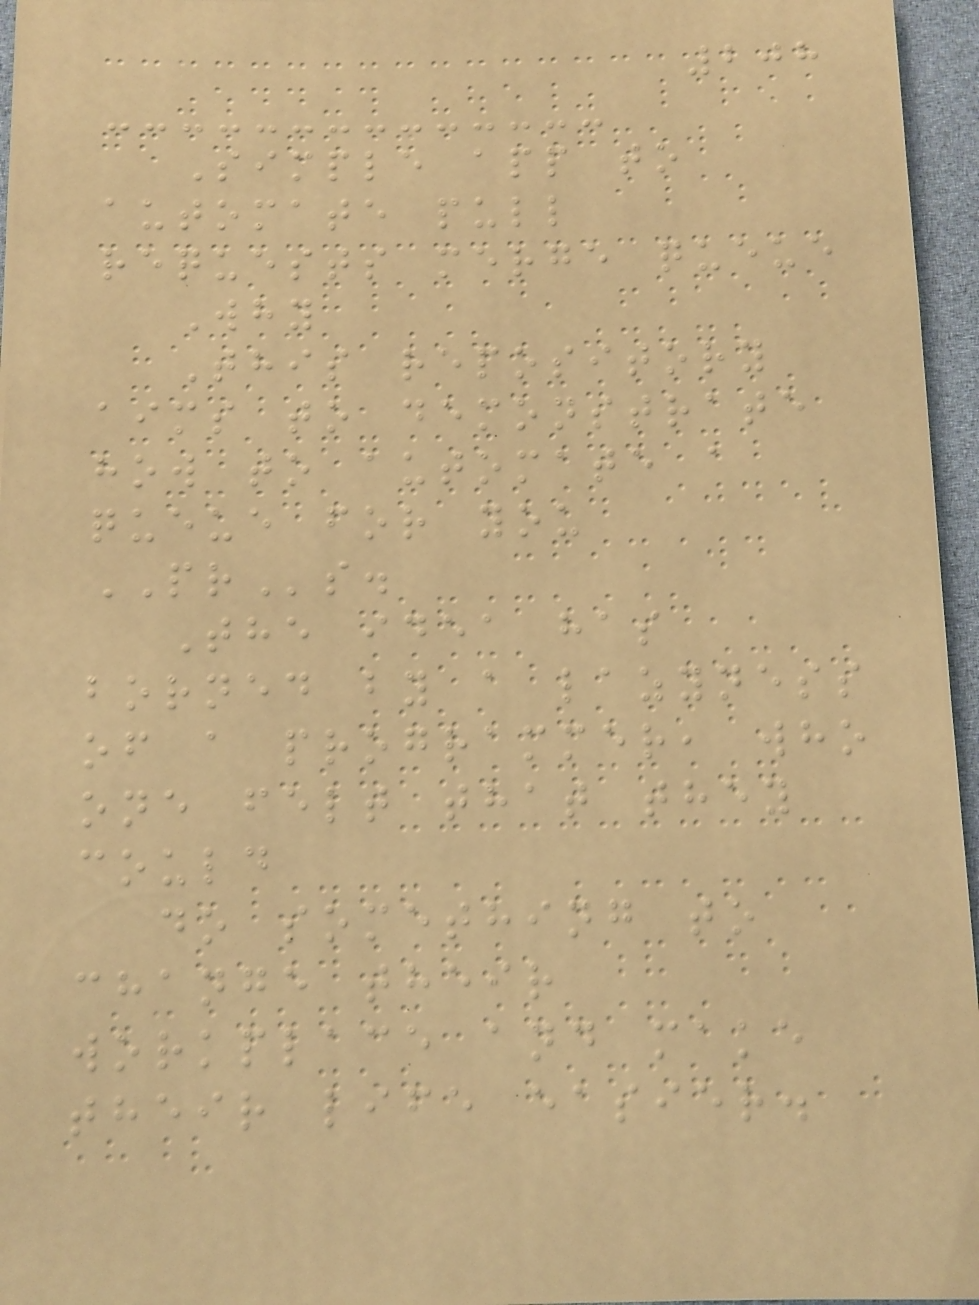208
Simple app to
automate pull
requests merge queue
Why
This repository
aims to demonstrate
how to automate a
queue for you
PRs.
The idea has
borned by a lazyness
of a programmer, who
one felt that they
could
do something to
change their
workplace and make
their life easier.
